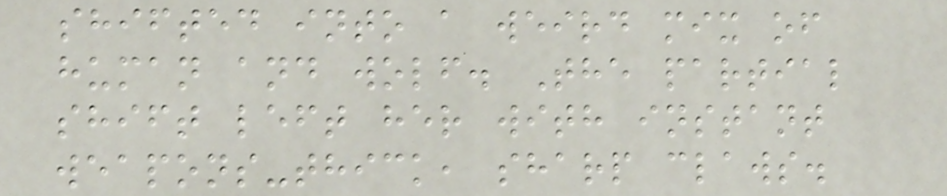shifted into a weird mix of
human and wolf. The partial
shift left her with instant
weapons-thick, sharp claws.
